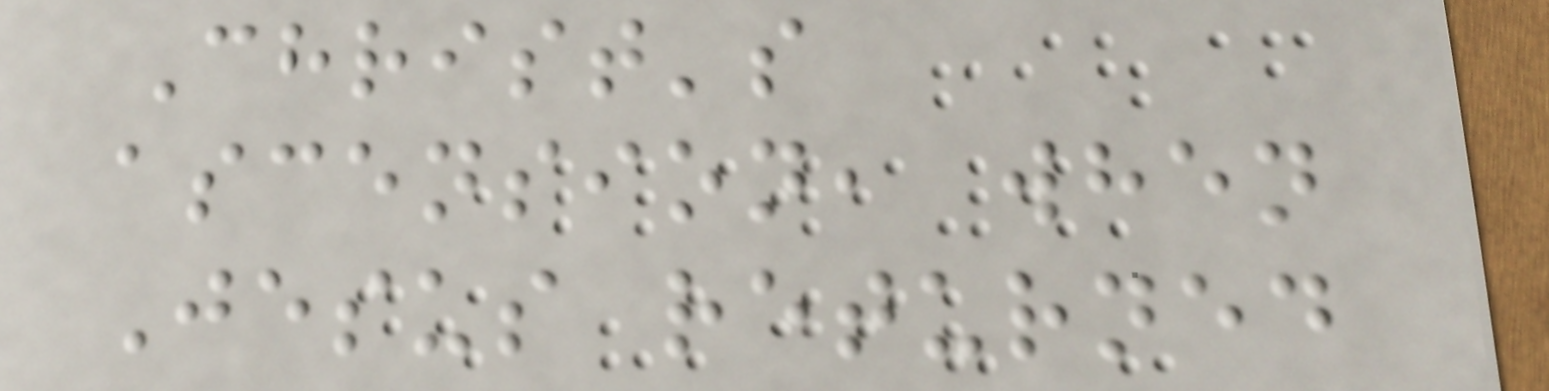Christ's
ascension, when
Jesus returned
